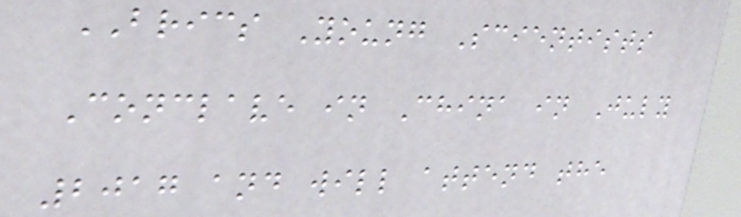BRICS Young Scientists
Conclave in China in July
2017 and will attend the
